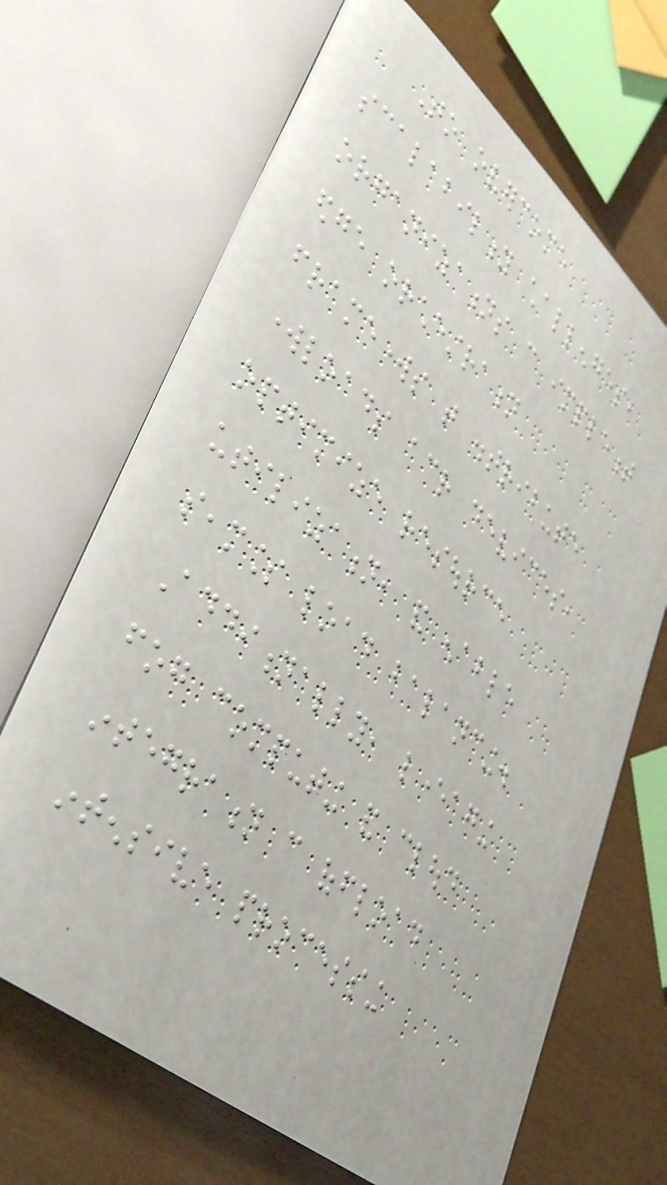To overcome
scalability challenges,
organizations can implement
edge orchestration
frameworks that distribute
workloads across devices,
optimize resource
utilization, and enable
seamless load balancing.
Additionally, leveraging
fog computing and cloud
integration can offload
intensive processing
